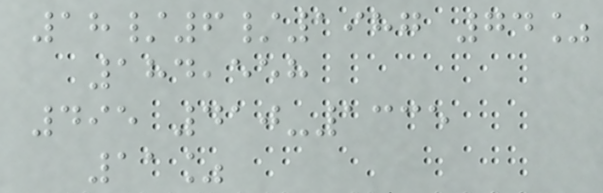18/6/1987 74%
184,558
495 410-1335
11%
